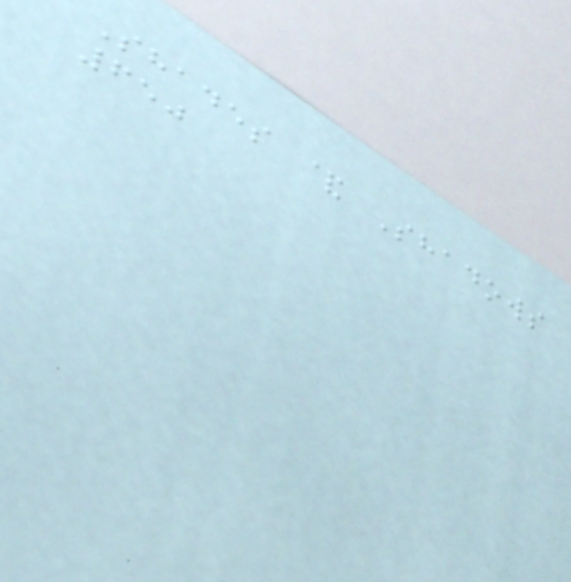Shades & Shadows
650
